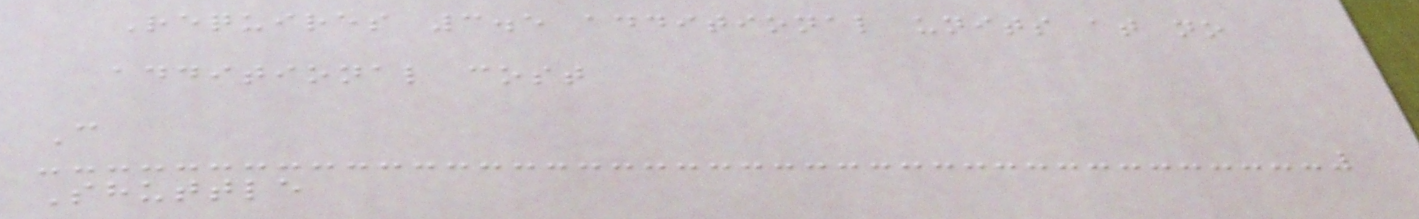Requires 3.5 additional units at no
additional cost
C
Shuttle
